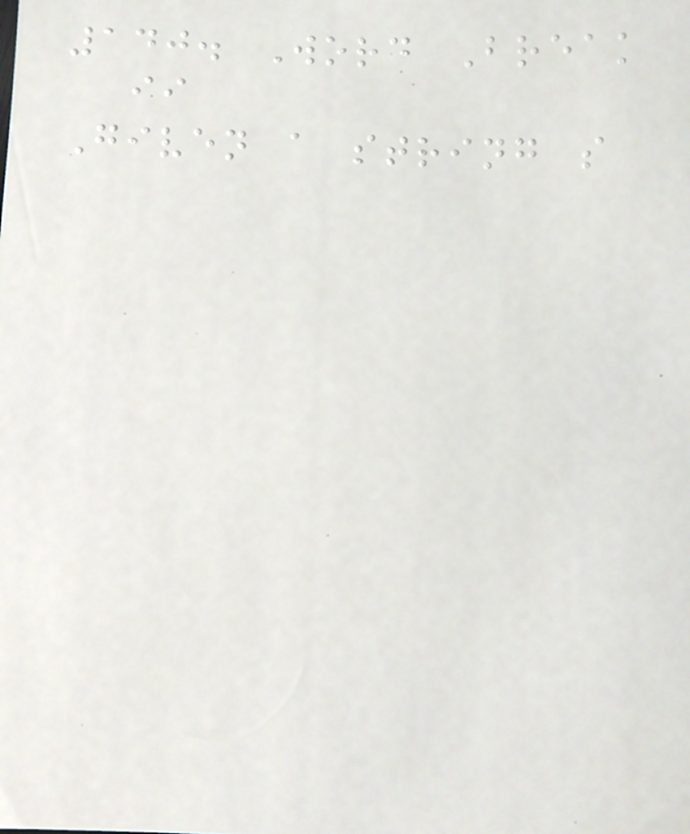140. Word Break
ii
Given a string s
